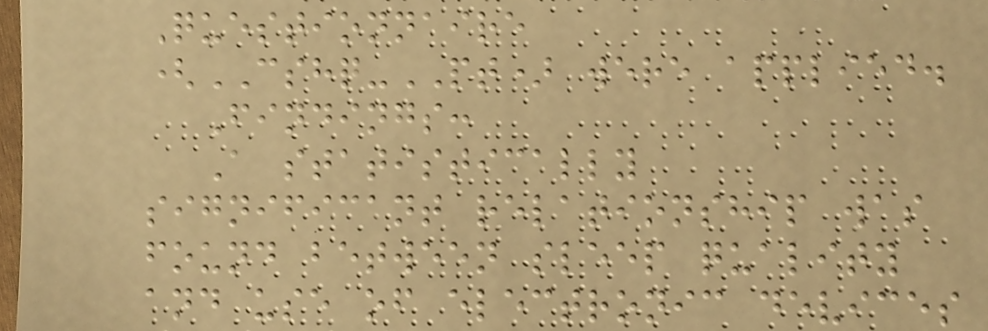Questionnaire
(CSHQ-PT) were applied.
Findings:
A statistically
significant relationship was
found between sleep quality
and use of electronic devices
